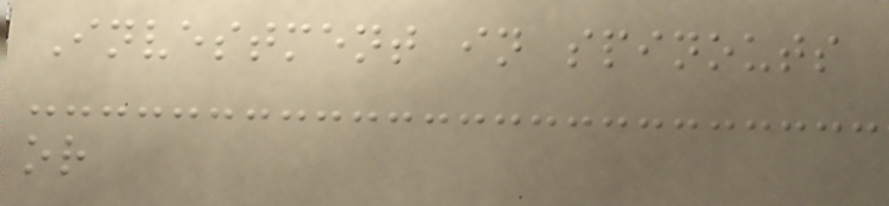Investment in spinouts
or
